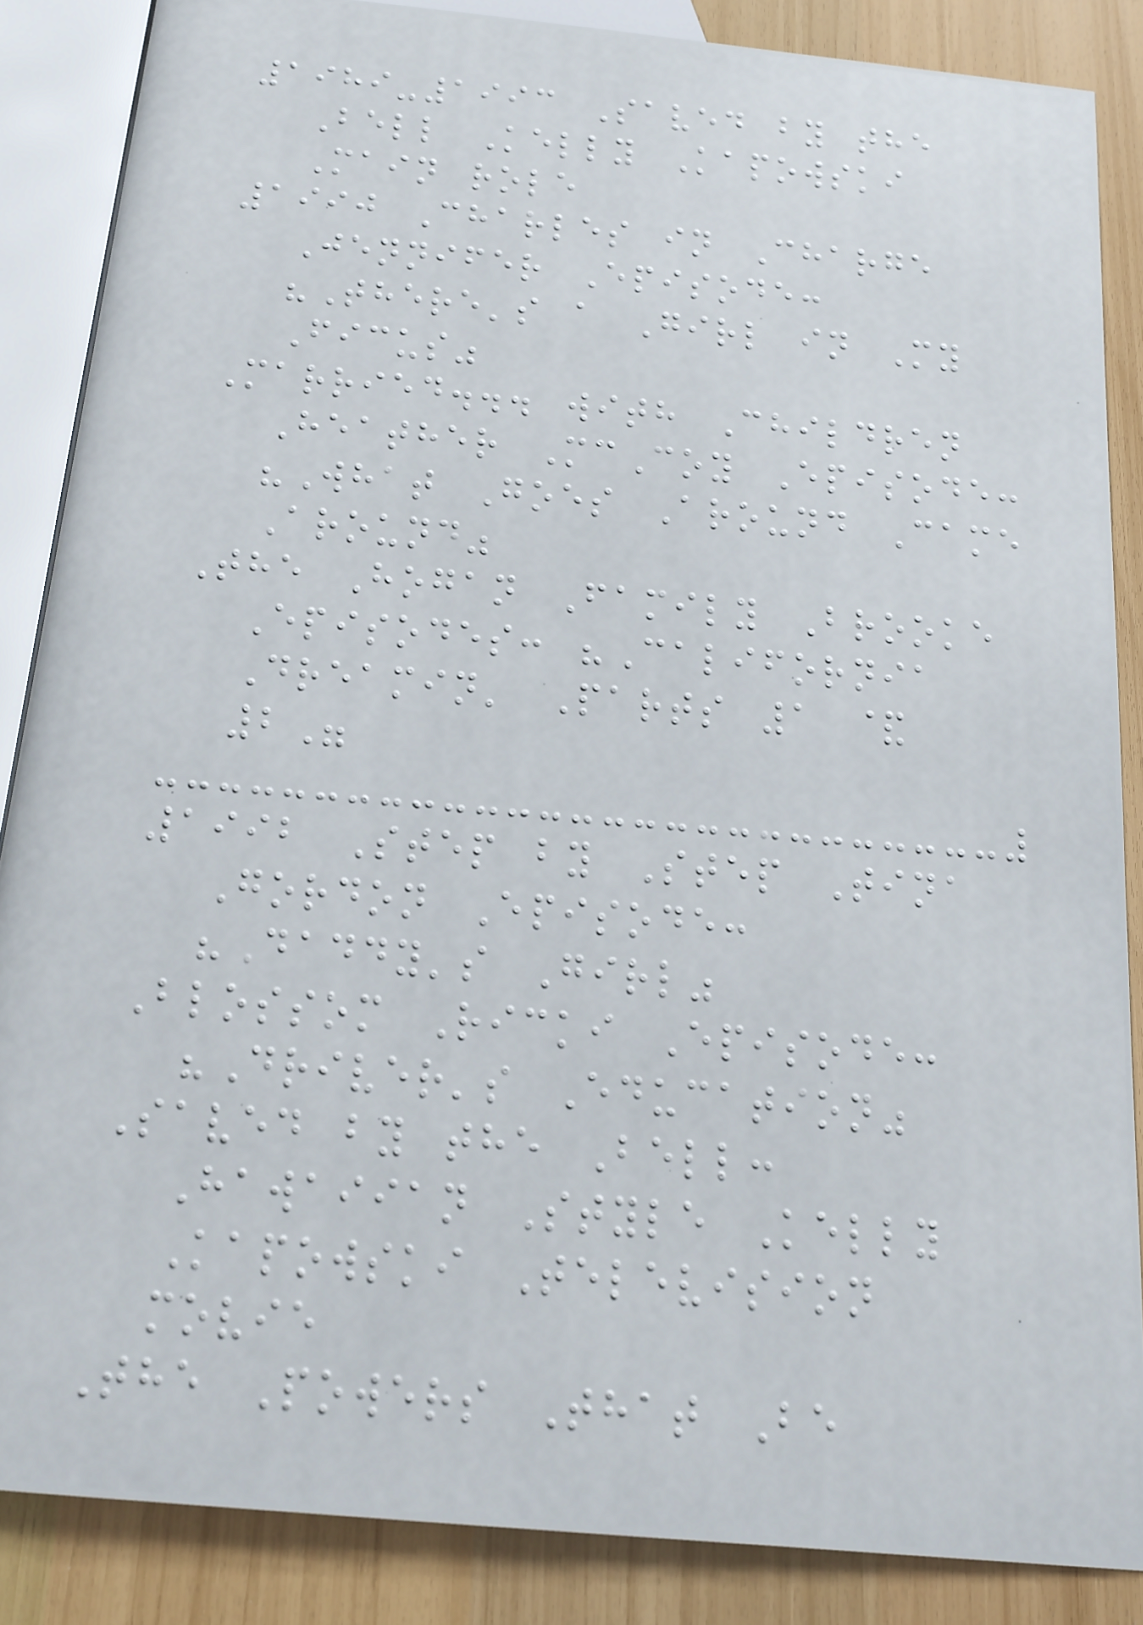1989-1993 Saved by the
Bell Kelly Kapowski
Main role
1990 Charles in Charge
Jennifer Episode:
"There's a Girl in My
Ficus"
Married... with Children
Heather McCoy Episode:
"What Goes Around Came
Around"
The Hogan Family Brooke
Episodes: "California
Dreamin' Parts 1 &
2"
1992 Step by Step Tina
Gordon Episode:
"Daddy's Girl"
Blossom Ricki Episode:
"Driver's Education"
Saved by the Bell:
Hawaiian Style Kelly
Kapowski Television
movie
The Powers That Be
